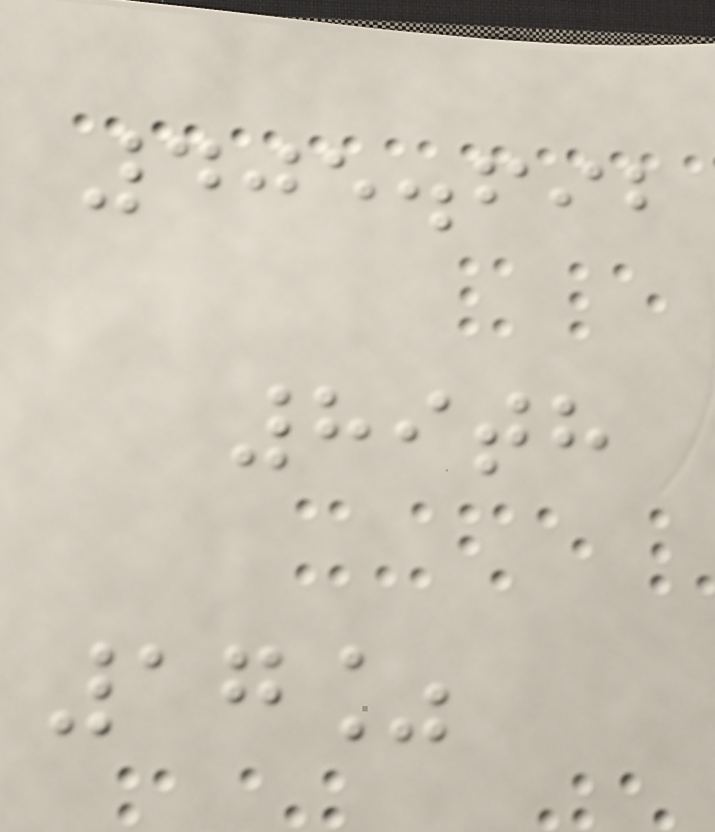405.692
89th
17%
